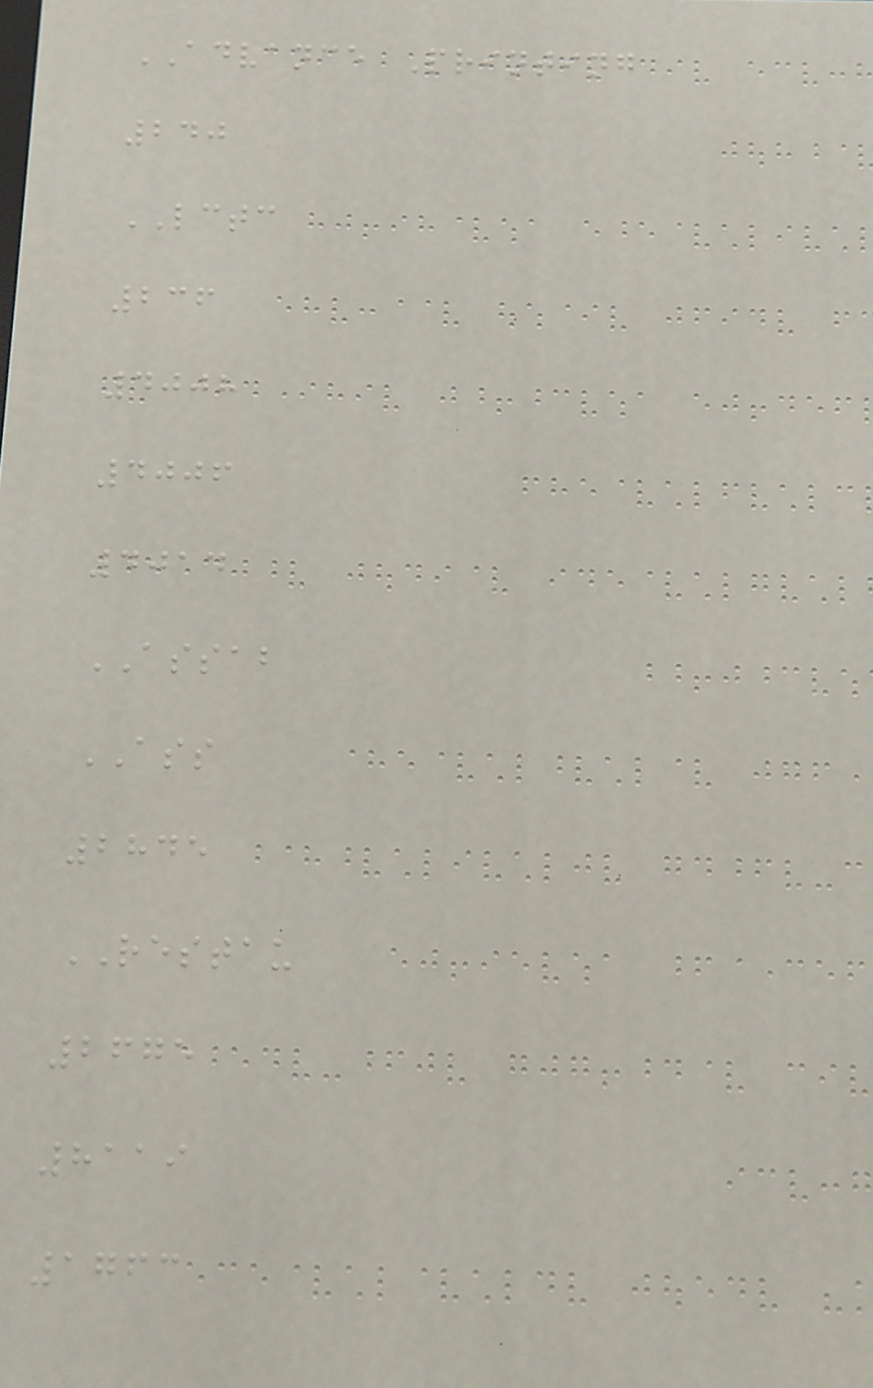ADVANCE Printing
240
LCTC
236
4008
4006
4014
ASSAB
ASS
2845
RESTAU
2675
8119
1763
